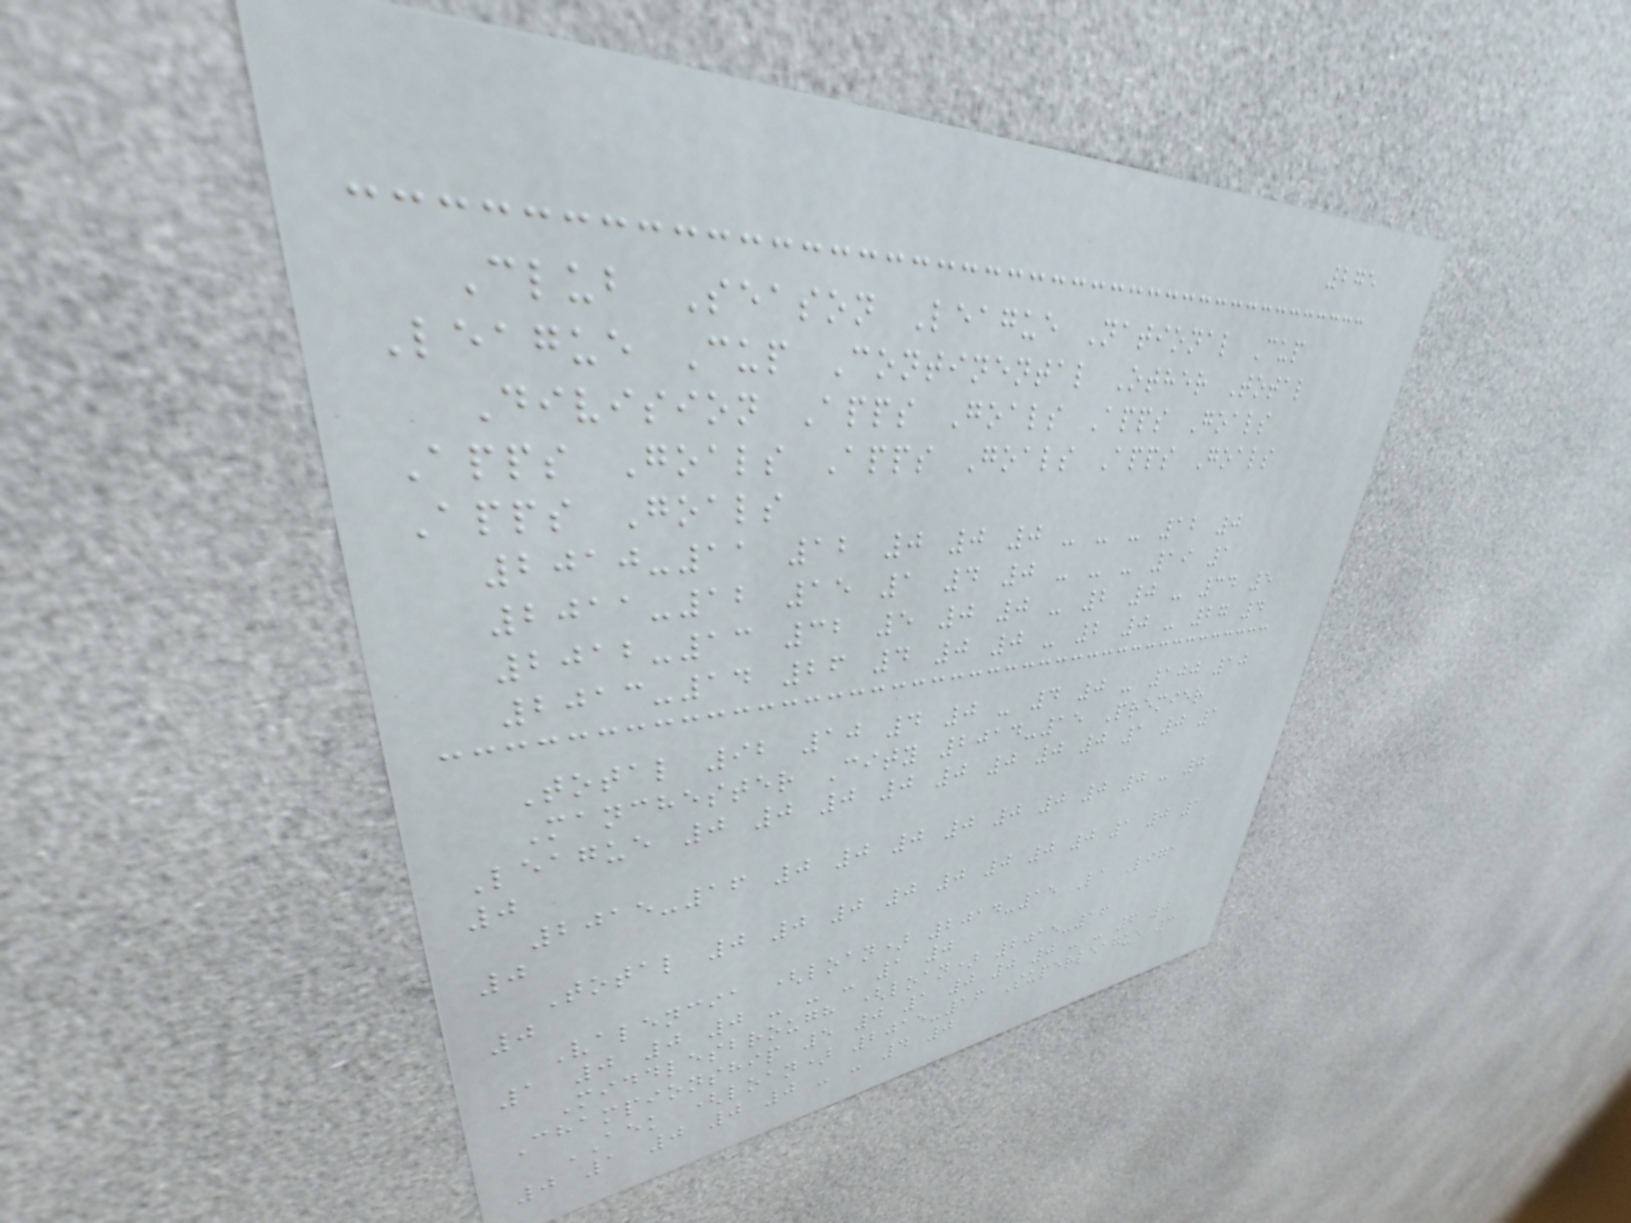275
Club Season League National Cup
League Cup Continental Other Total
Division Apps Goals Apps Goals
Apps Goals Apps Goals Apps Goals
Apps Goals
2010-11 12 0 0 0 - - - 12 0
2011-12 15 1 4 0 - - - 19 1
2012-13 32 5 0 0 - 2 0 - 34 5
2013-14 26 4 0 0 - 2 0 - 27 4
Total 92 10 4 0 - 4 0 - 100 10
Manchester City 2014-15 Premier
League 0 0 0 0 0 0 0 0 1 0 1
0
2015-16 0 0 0 0 0 0 0 0 - 0
0
Total 0 0 0 0 0 0 0 0 1 0 1
0
Valencia (loan) 2014-15 La Liga
1 0 0 0 - - - 1 0
Middlesbrough (loan) 2015-16
Championship 5 0 1 0 0 0 - - 6 0
AEK (loan) 2015-16 Superleague 3
0 1 0 0 0 - - 4 0
